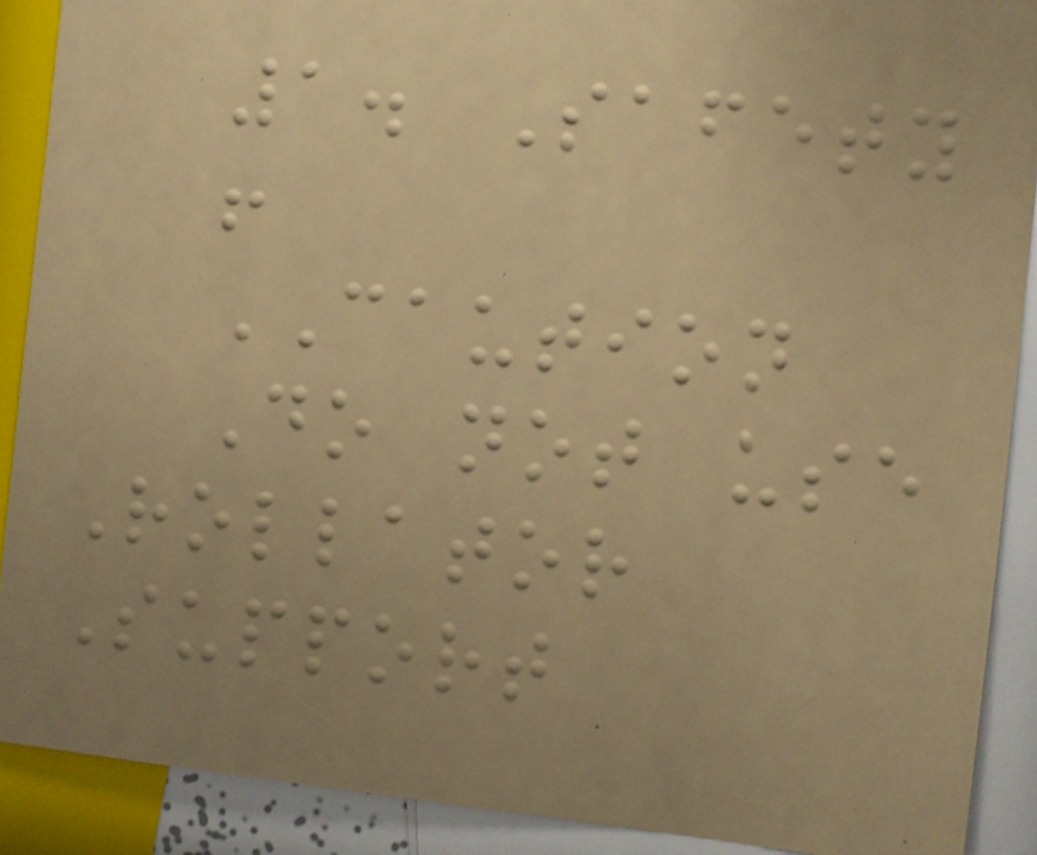1. Safety
!
CAUTION
Do not use
Rollator
Support
